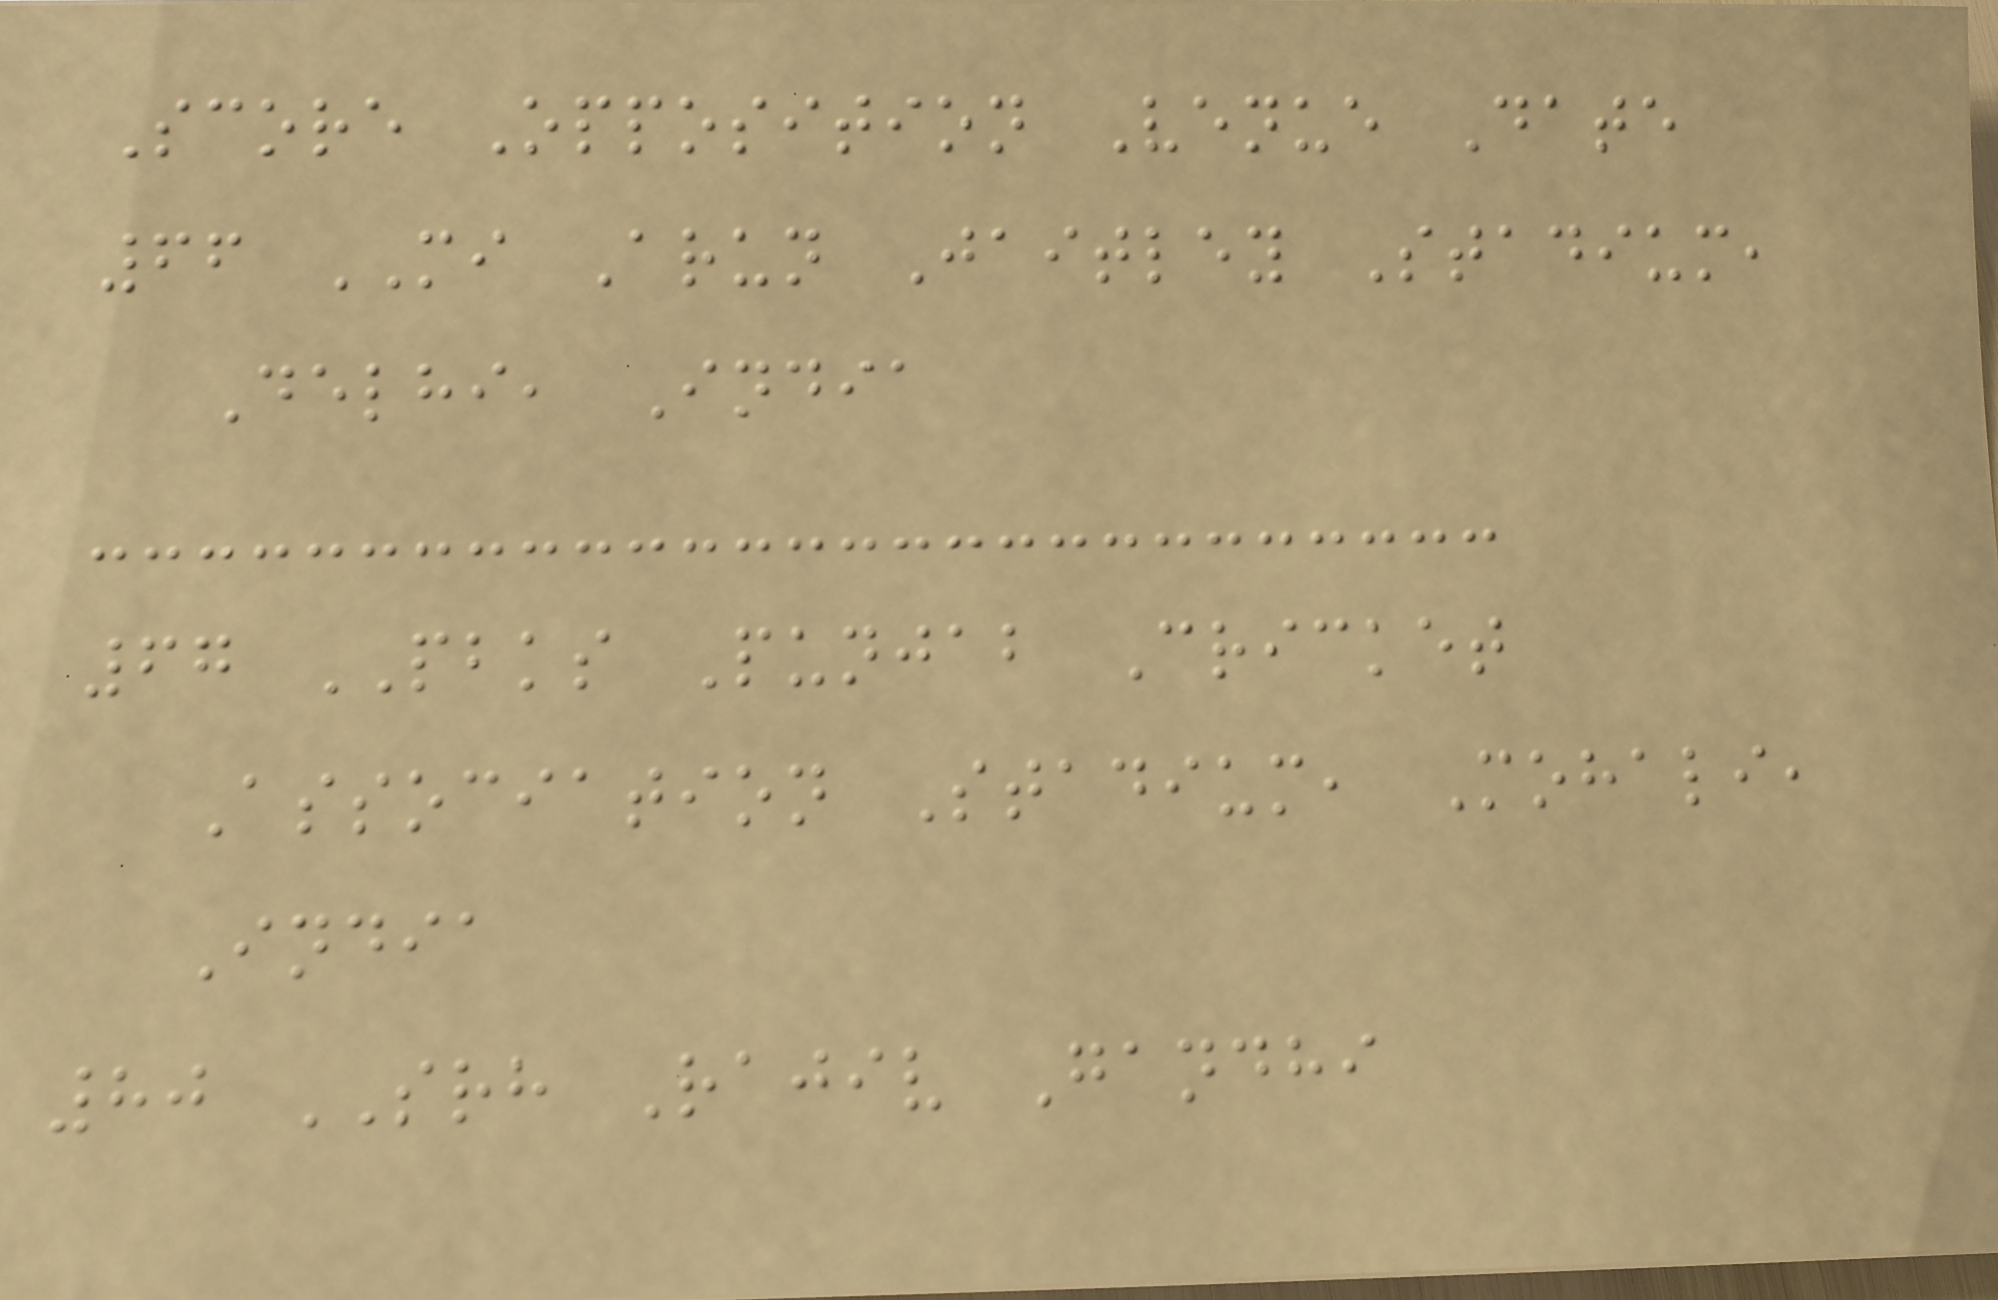Score Opposition Venue Date
66 MI Arun Jaitley Stadium,
Delhi, India
67 PBKS Punjab Cricket
Association Stadium, Mohali,
India
80 SRH Rajiv Gandhi
